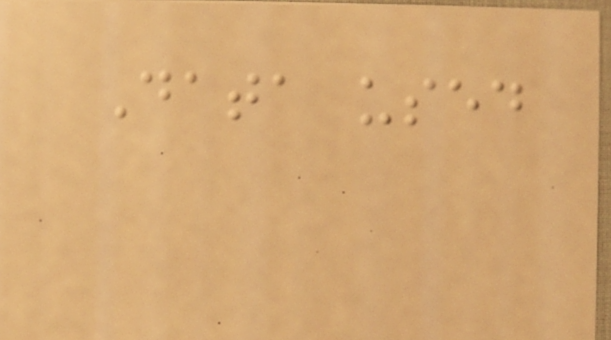Data used
